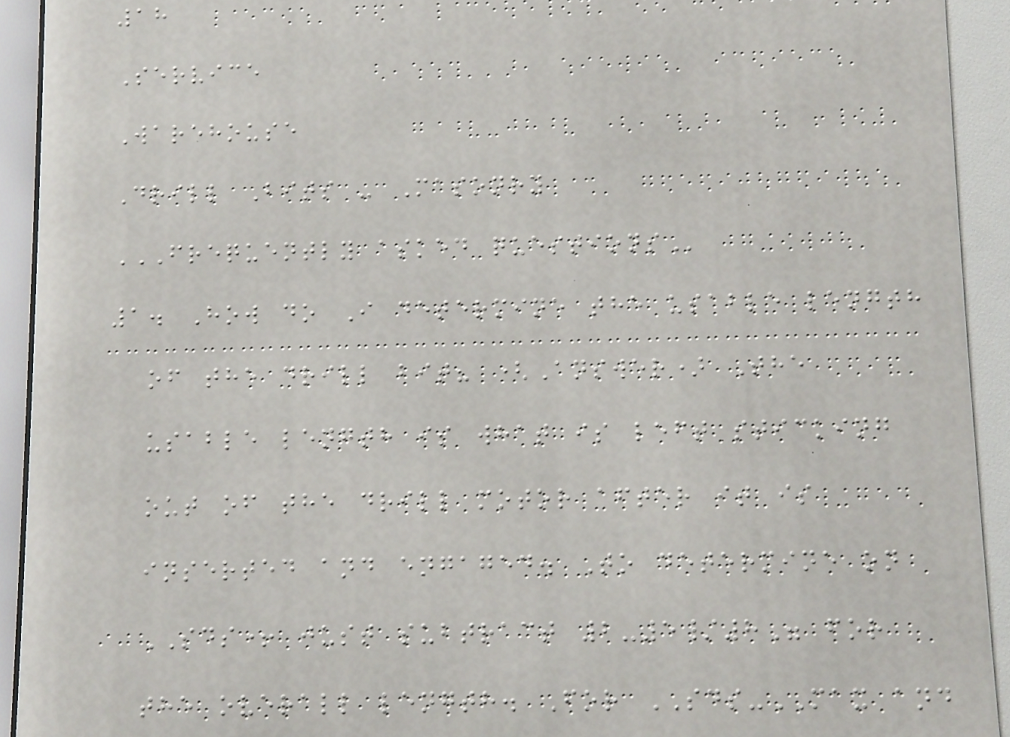18
Service
Warehouse
Drill Bits - Masonry
FREQUENTLY ASKED QUESTIONS
1. How do I determine the usable length
of the drill bit? (Answer) The
usable length is what is left sticking
out of the drill motor after it is
inserted and engaged. To determine on
SDS+ just subtract 2-5/8" for
the overall length. For SDS-MAX and
